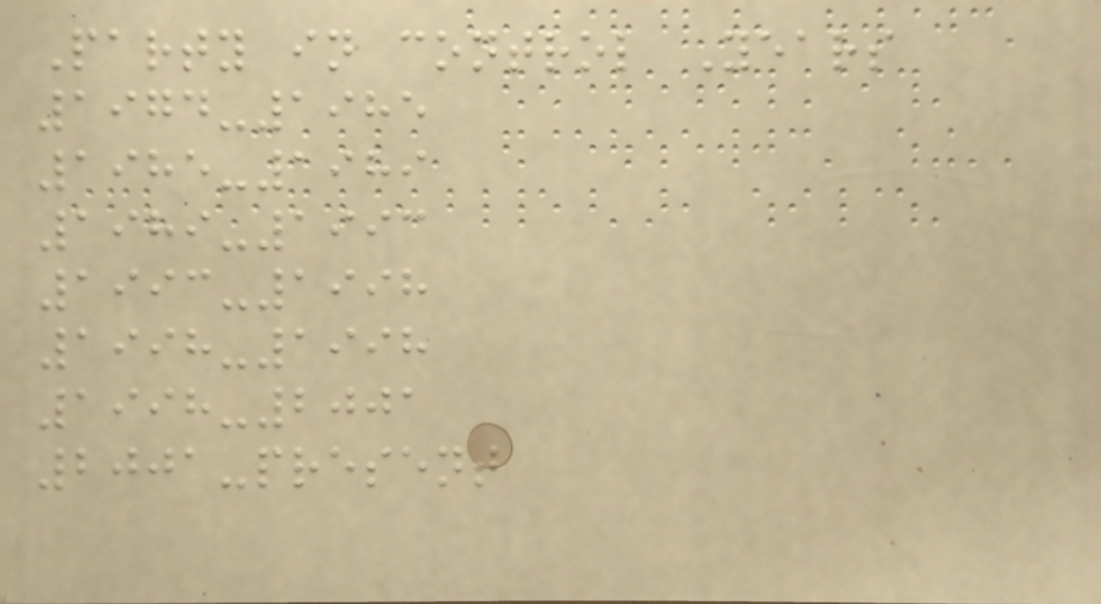Party in control Years
1974-1985
1985-1989
1989-1993
1993-1998
1998-1998
1998-2001
2001-present
